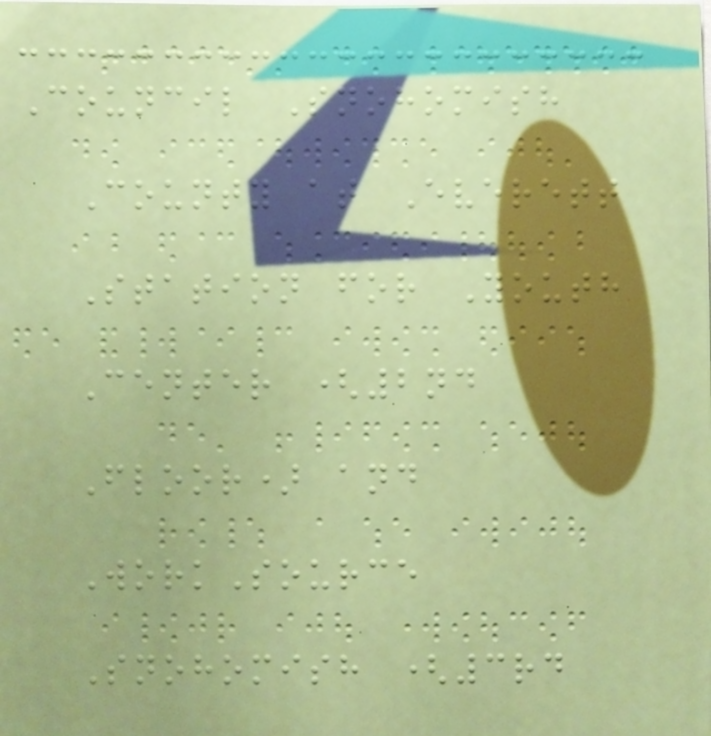Council Snohomish
County at Everett
Station for Youth
Center (2nd
Floor) and
WorkSource
Snohomish (3rd
